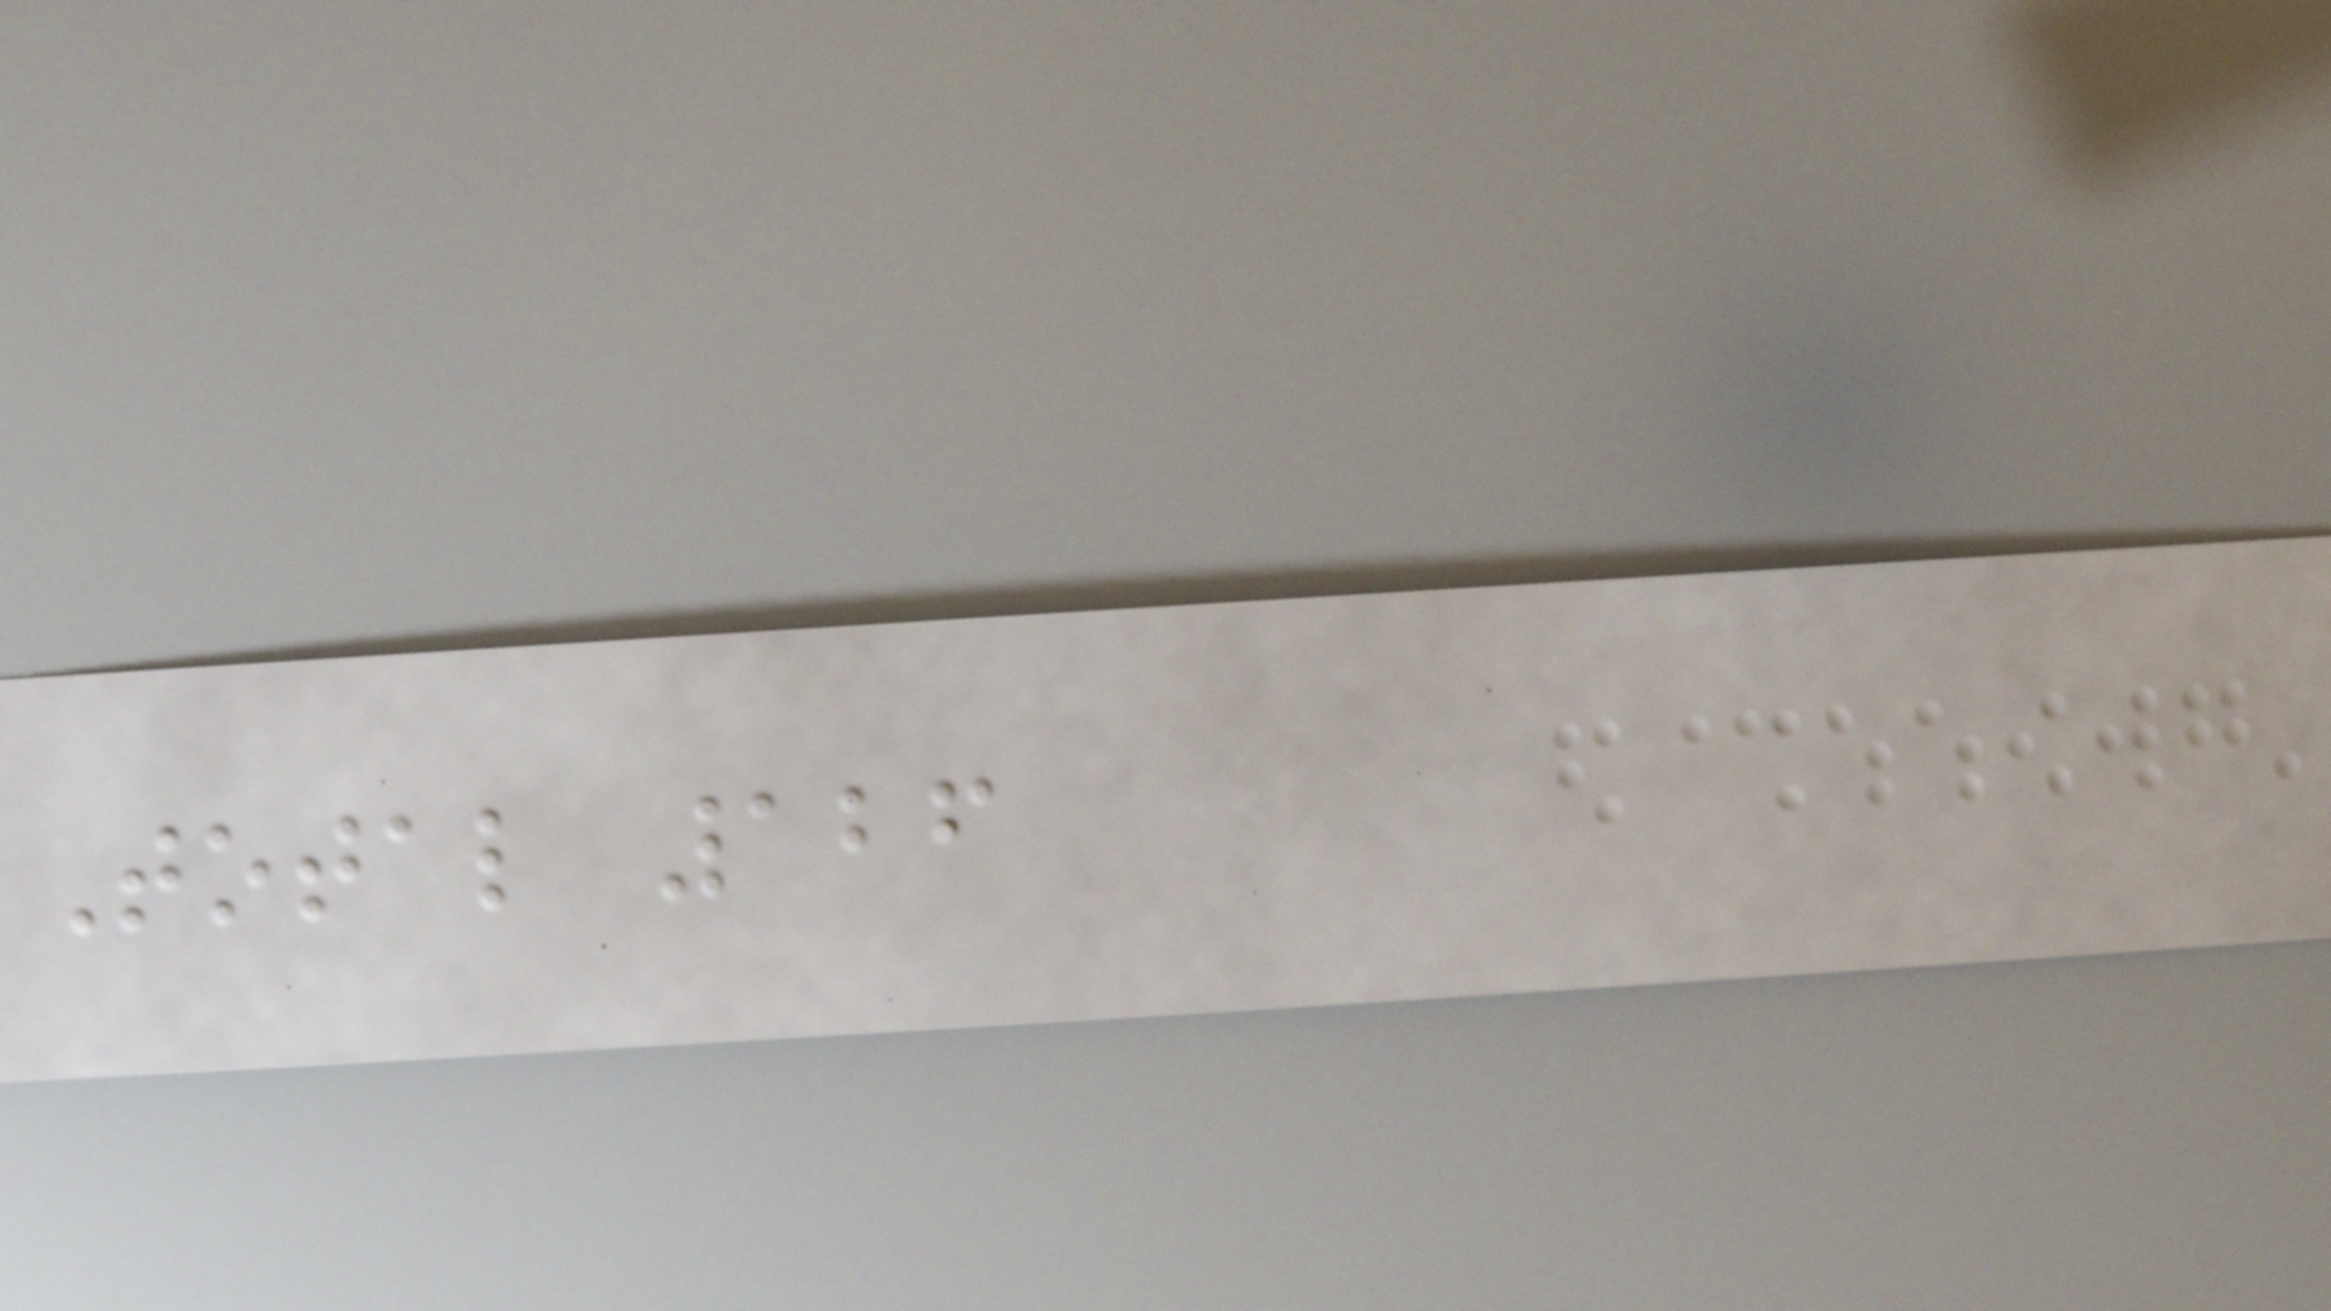Total 126
